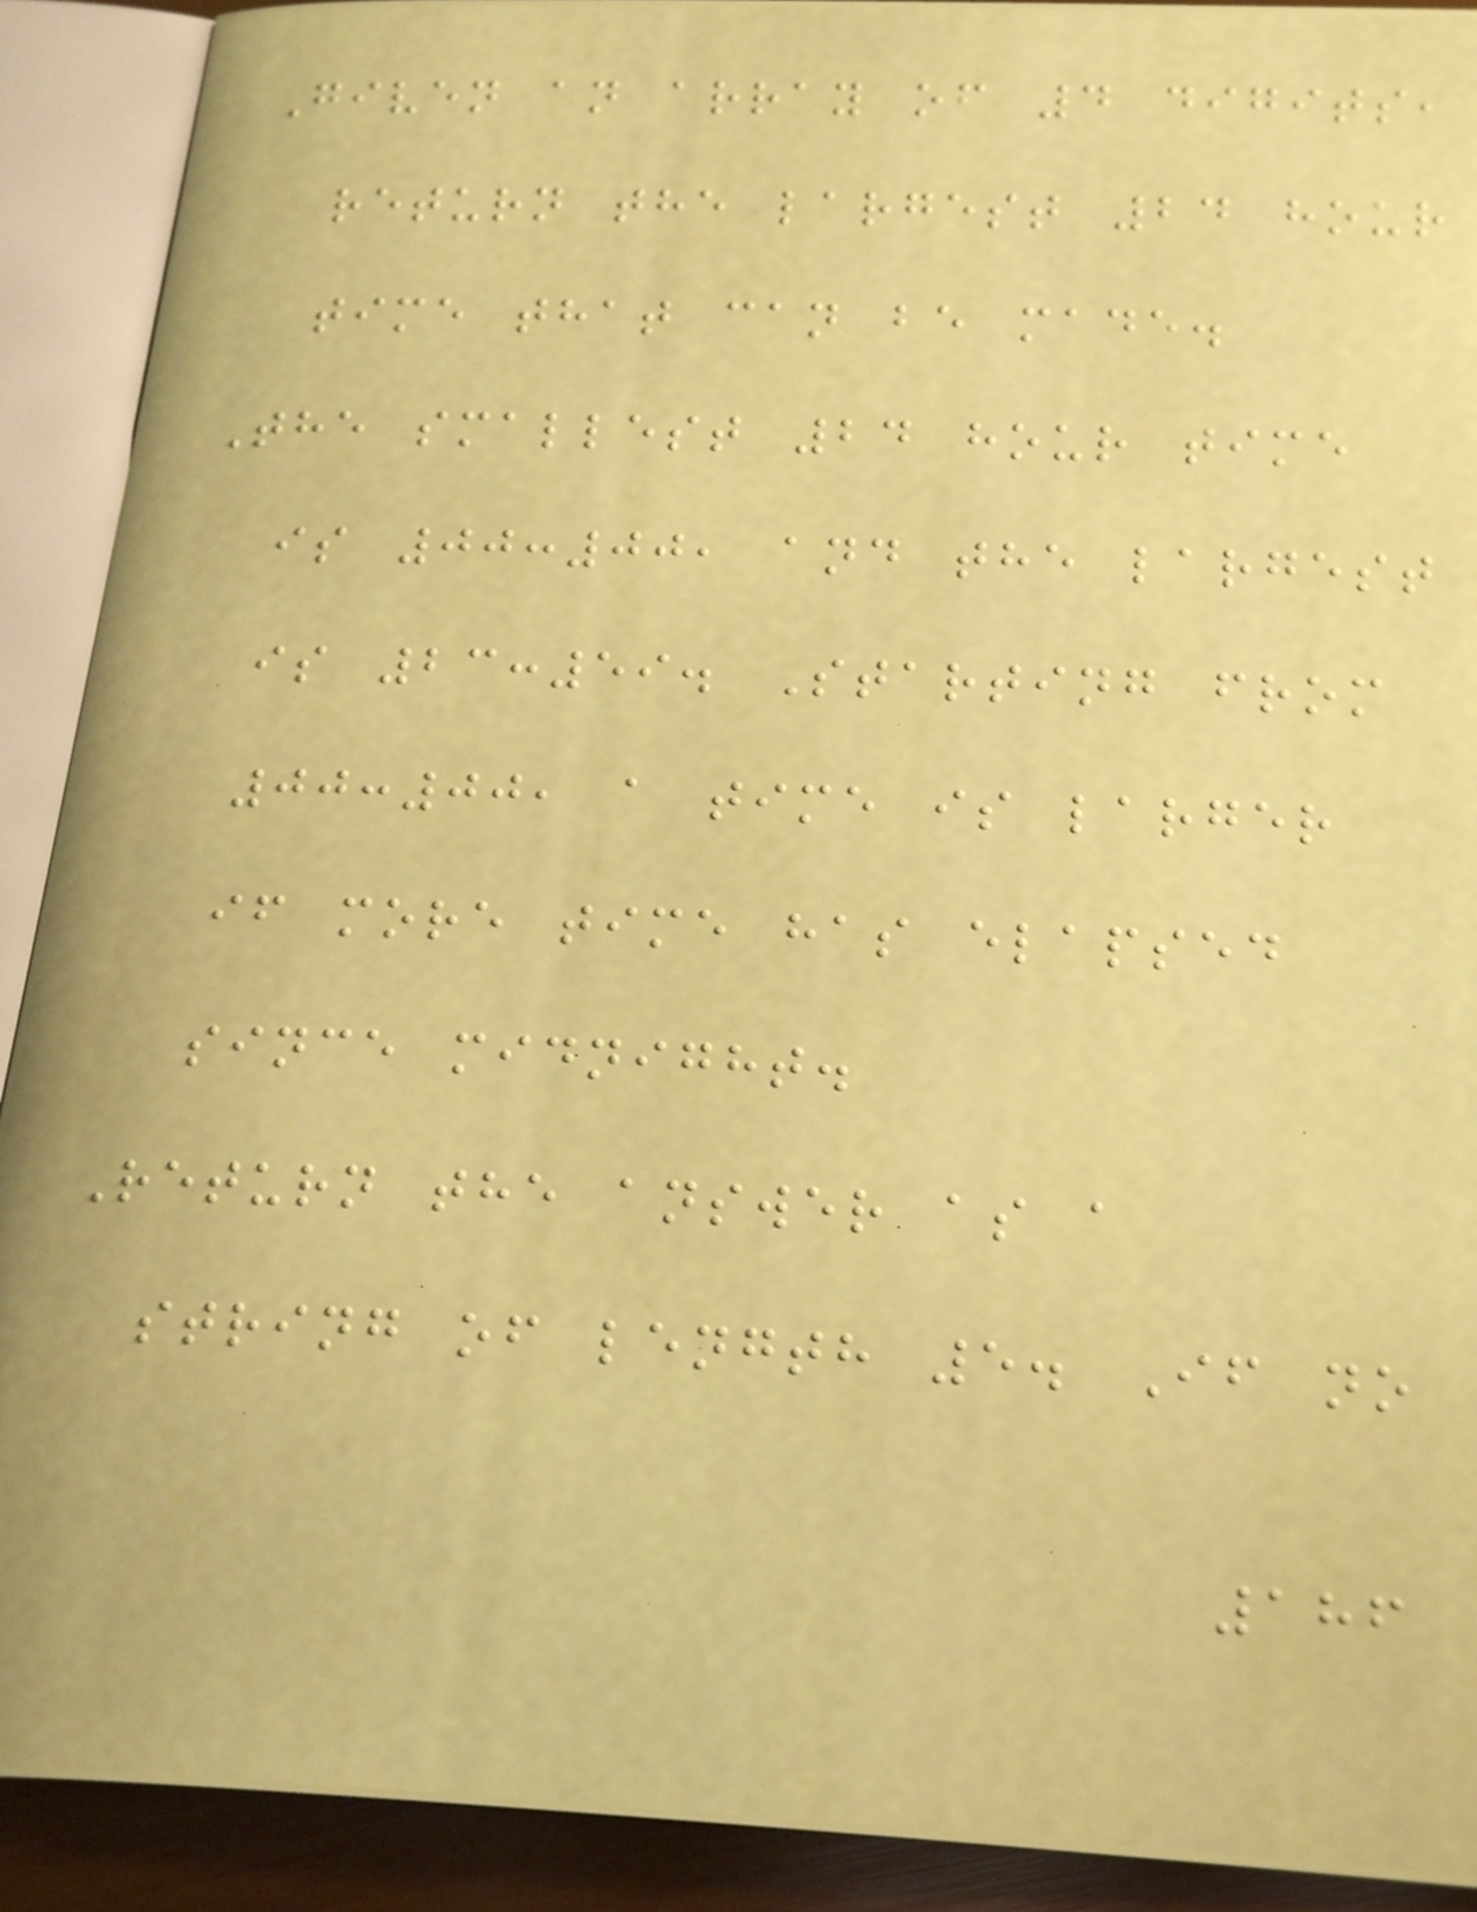Given an array of 4 digits,
return the largest 24 hour
time that can be made.
The smallest 24 hour time
is 00:00, and the largest
is 23:59. Starting from
00:00, a time is larger
if more time has elapsed
since midnight.
Return the answer as a
string of length 5. If no
186
